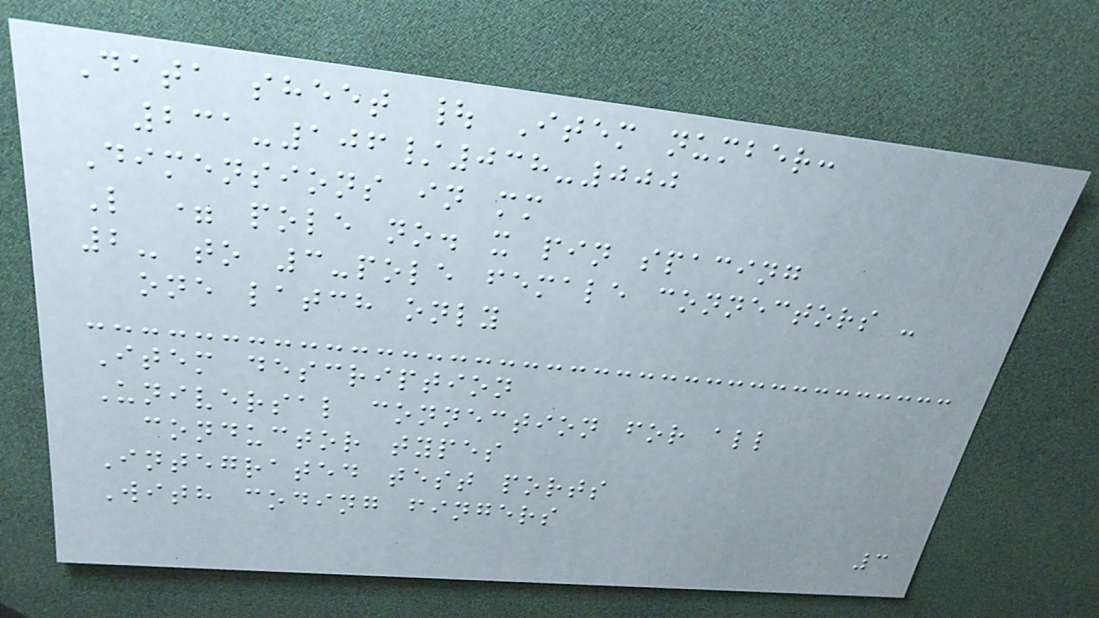Data sheet | Item number:
231-106/038-000
Dimensions in mm
L = pole no. x pin spacing
2- to 3-pole female connectors -
one latch only
Item description
Universal connection for all
conductor types
Integrated test ports
With coding fingers
3
